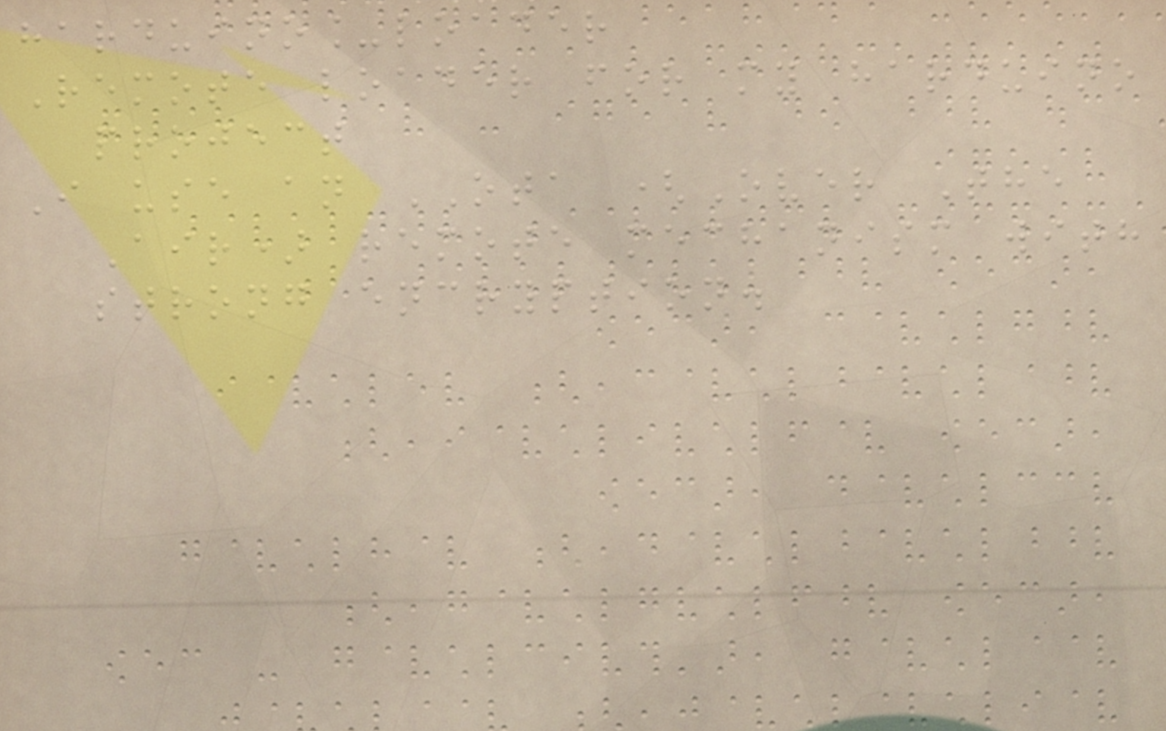harduino_loader
Remote loader for my harduino
project
I use an OTA (Over The
Air) remote mechanism with
strong encryption.
